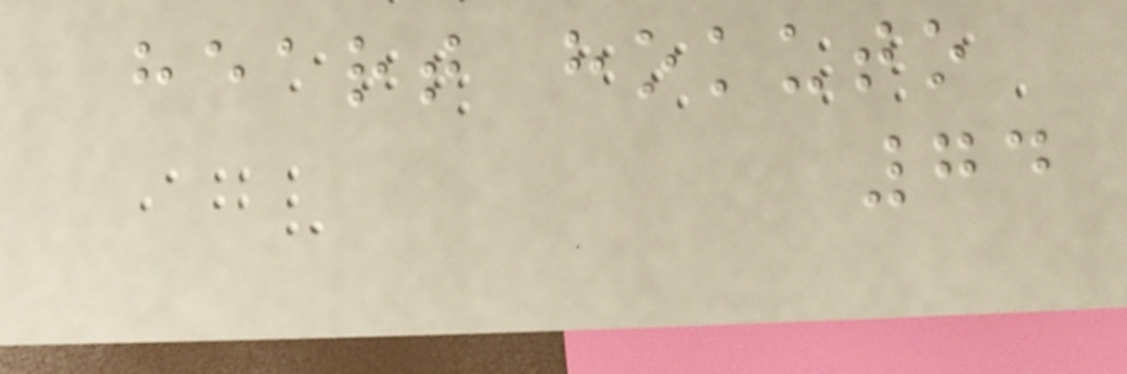heart hokuto
74
